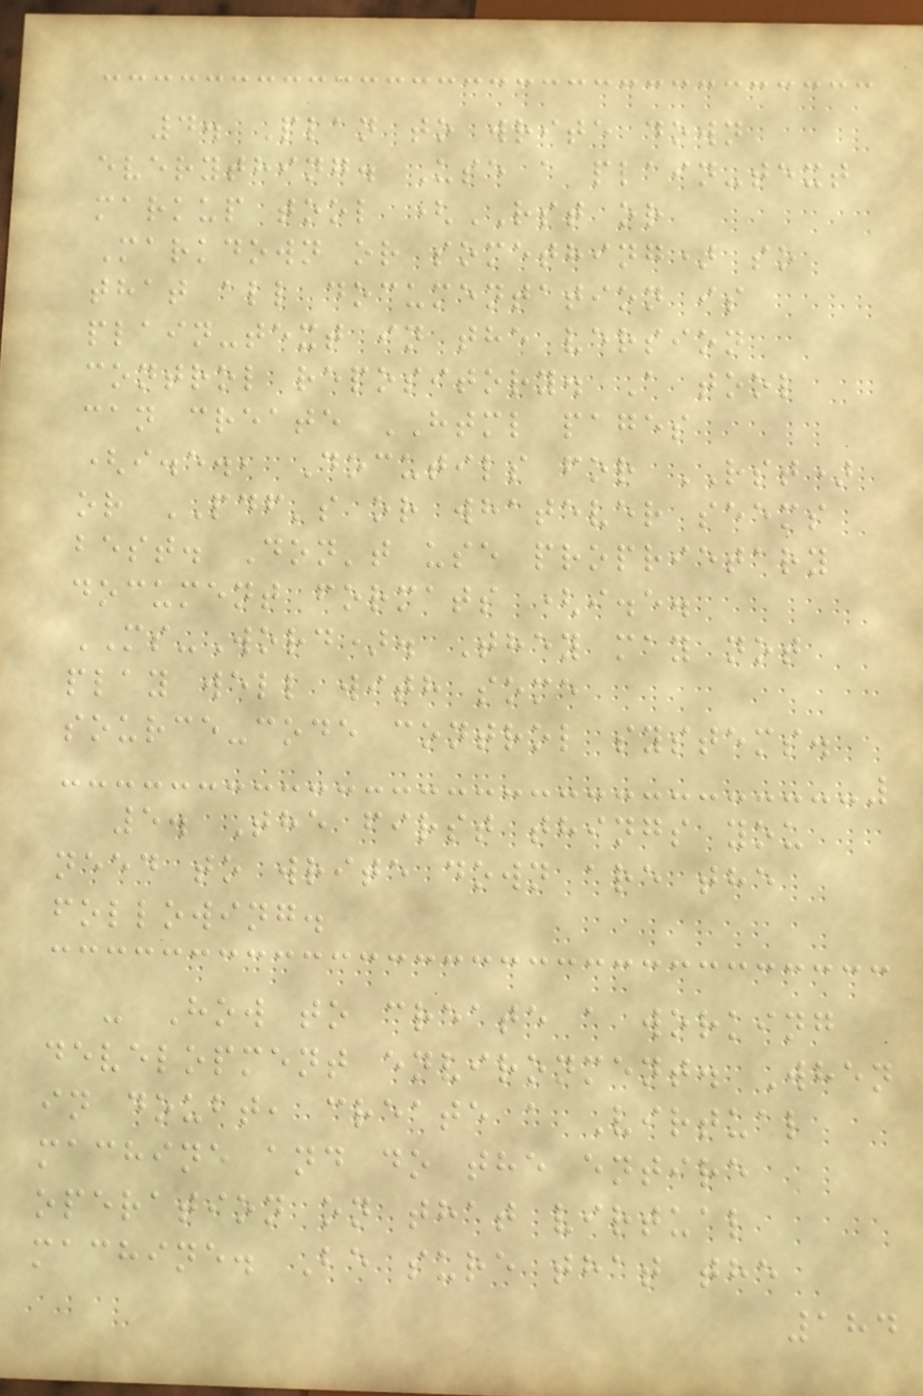4. Plan to write down
everything. Use a plain-text
markup tool (RST or
Markdown or something) so
that all documentation is
plain-text in the version
control repository. A tool
can create HTML pages
(i.e., Docutils for RST)
or PDF's or whatever seems
best. Don't use proprietary
document formats (i.e.
MS-Word). They may not
play well with some
source-code control systems.
5. The first things you
need to write down are the
following.
- How to create a working
development environment. When
in doubt, create a Virtual
machine and do the entire
operation on that virtual
machine. Be sure that the
184
